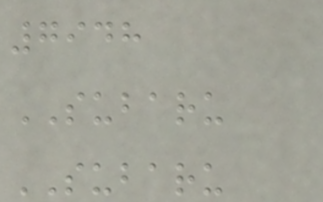7948
SUBARU
SUBARU
